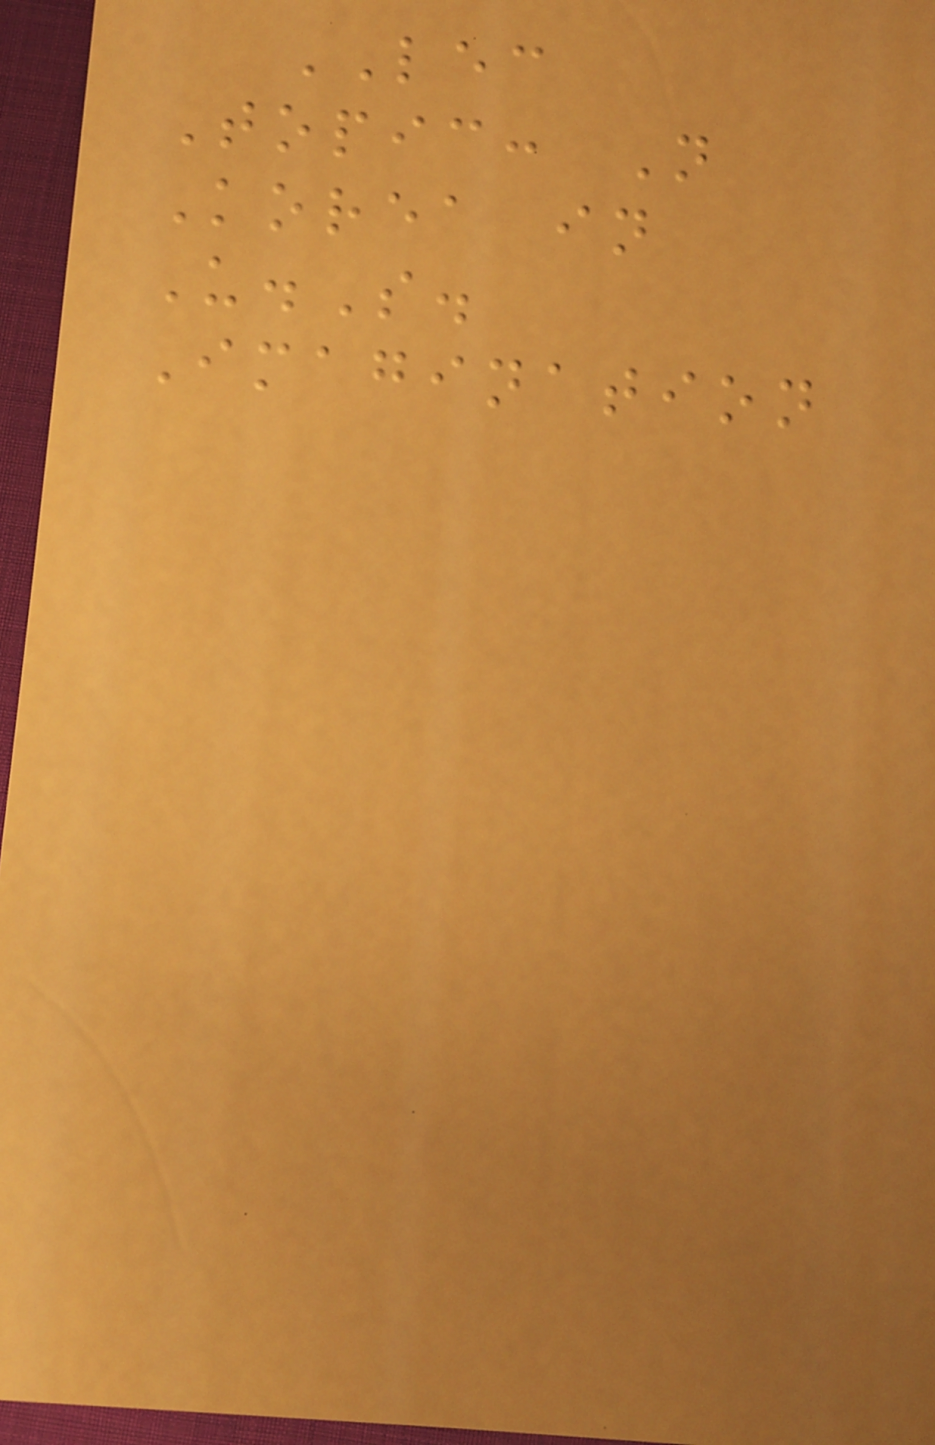LEC
Topic: N
Korea in
U.S.
Imagination
